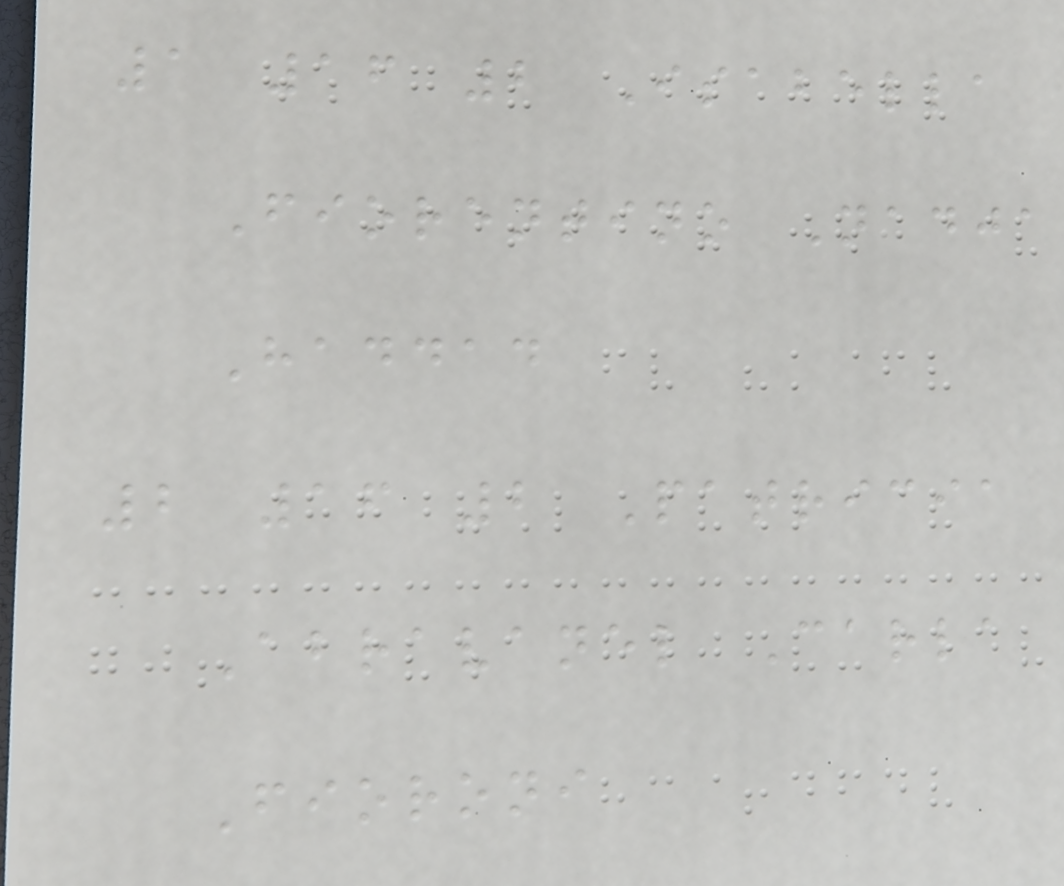1 16 2 Isabella
Fiorentino Nadja
Haddad
2 16 2 Patricia
Abravanel Carla
Fioroni
